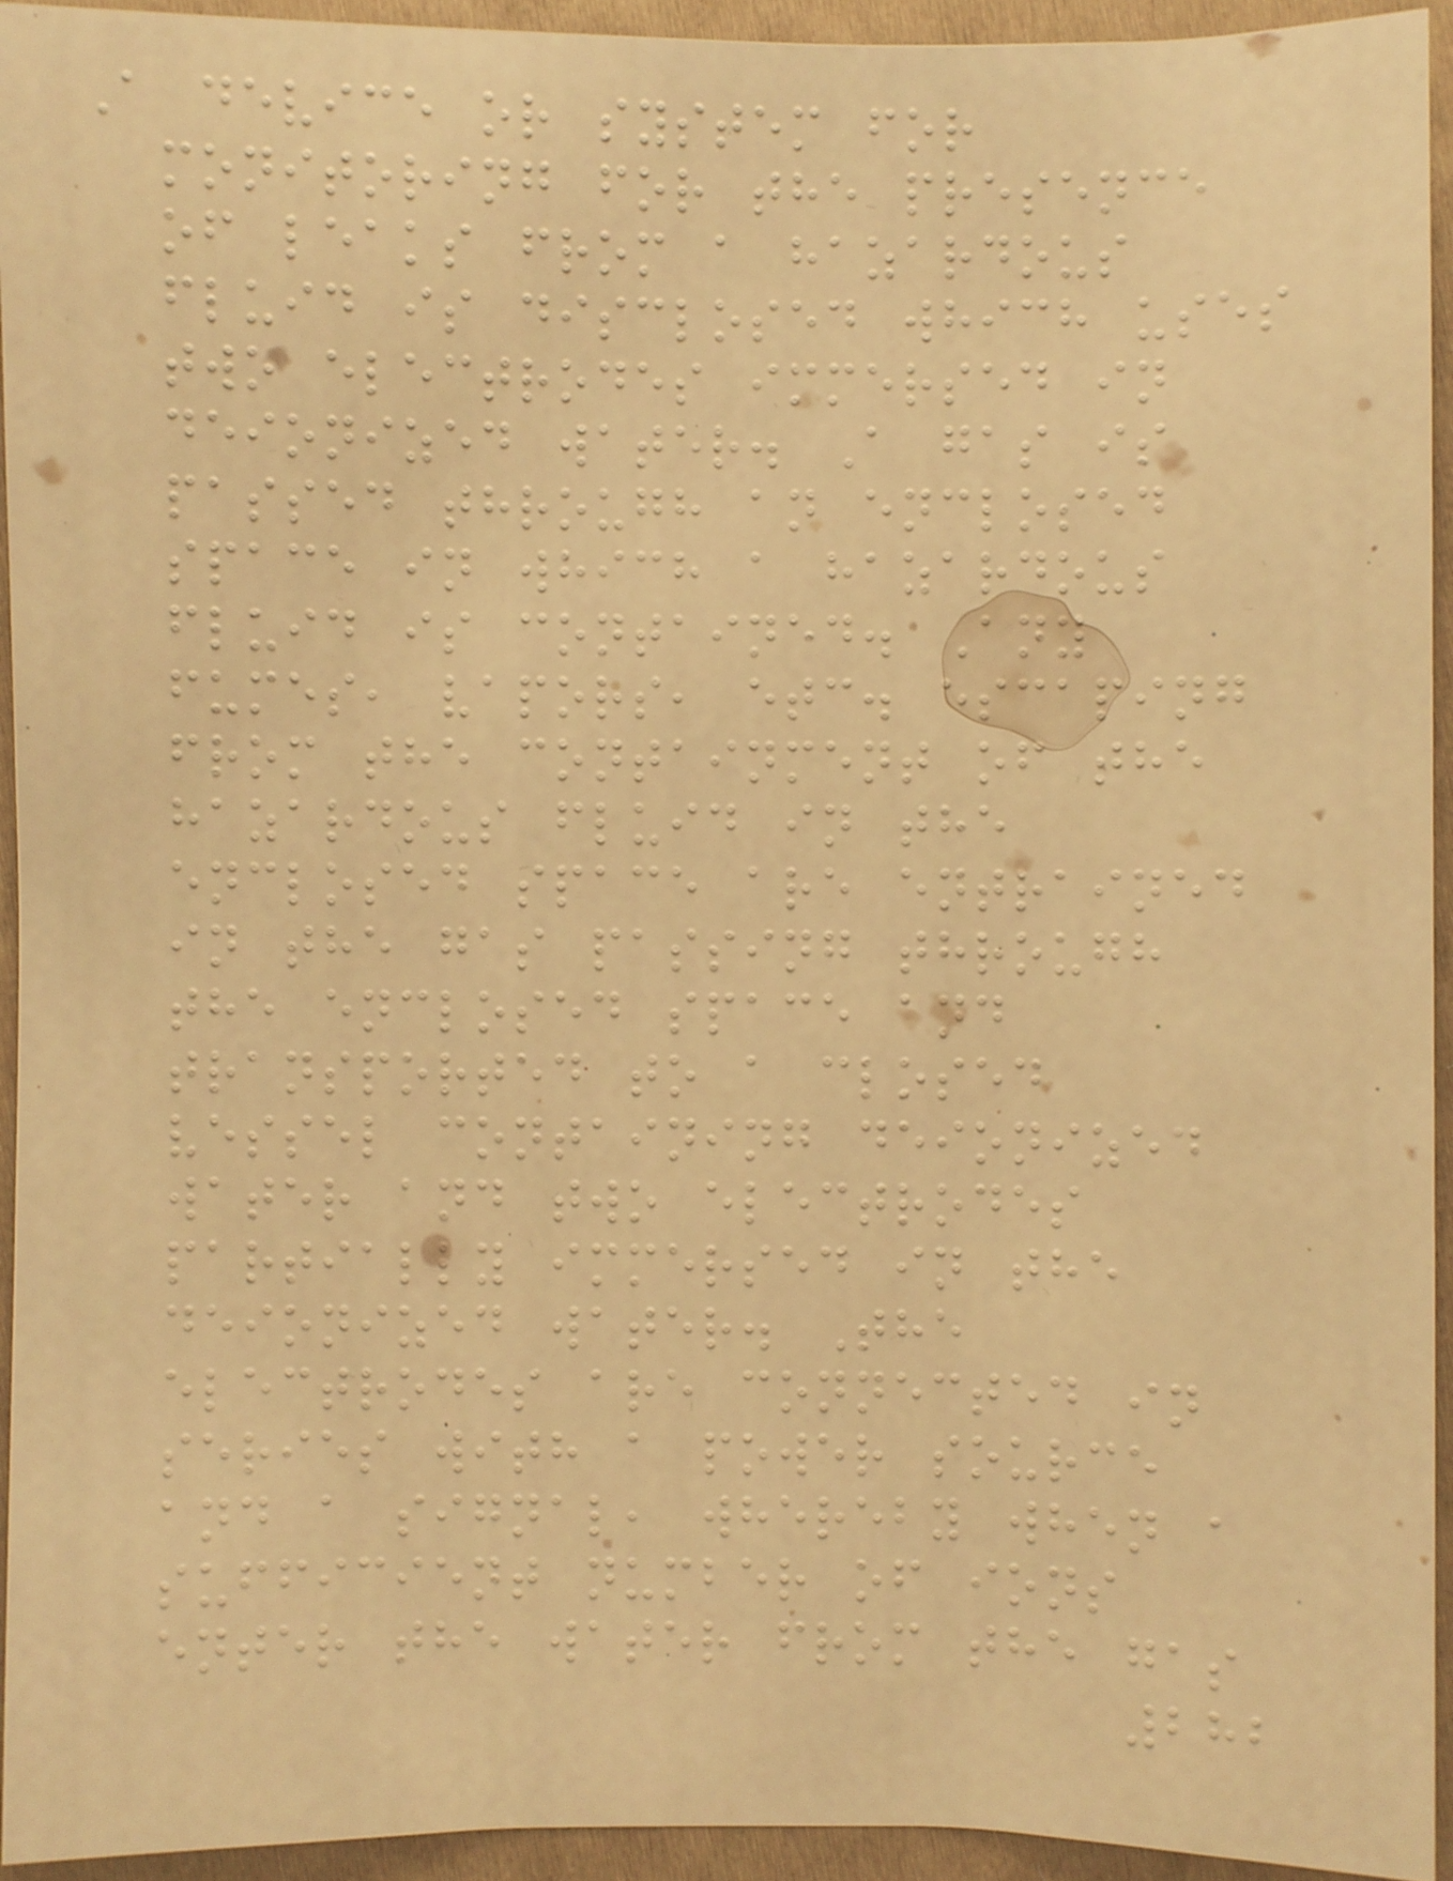A device or system for
monitoring for the presence
of leaks from a hazardous
fluid is disclosed which uses
two electrodes immersed in
deionized water. A gas is
passed through an enclosed
space in which a hazardous
fluid is contained. Any
fumes, vapors, etc. escaping
from the containment of the
hazardous fluid in the
enclosed space are entrained
in the gas passing through
the enclosed space and
transported to a closed
vessel containing deionized
water and two electrodes
partially immersed in the
deionized water. The
electrodes are connected in
series with a power source
and a signal, whereby when a
sufficient number of ions
enter the water from the gas
282
